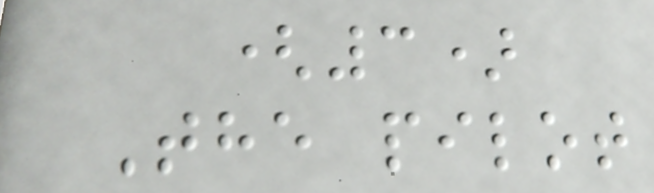(3)
The pilot
